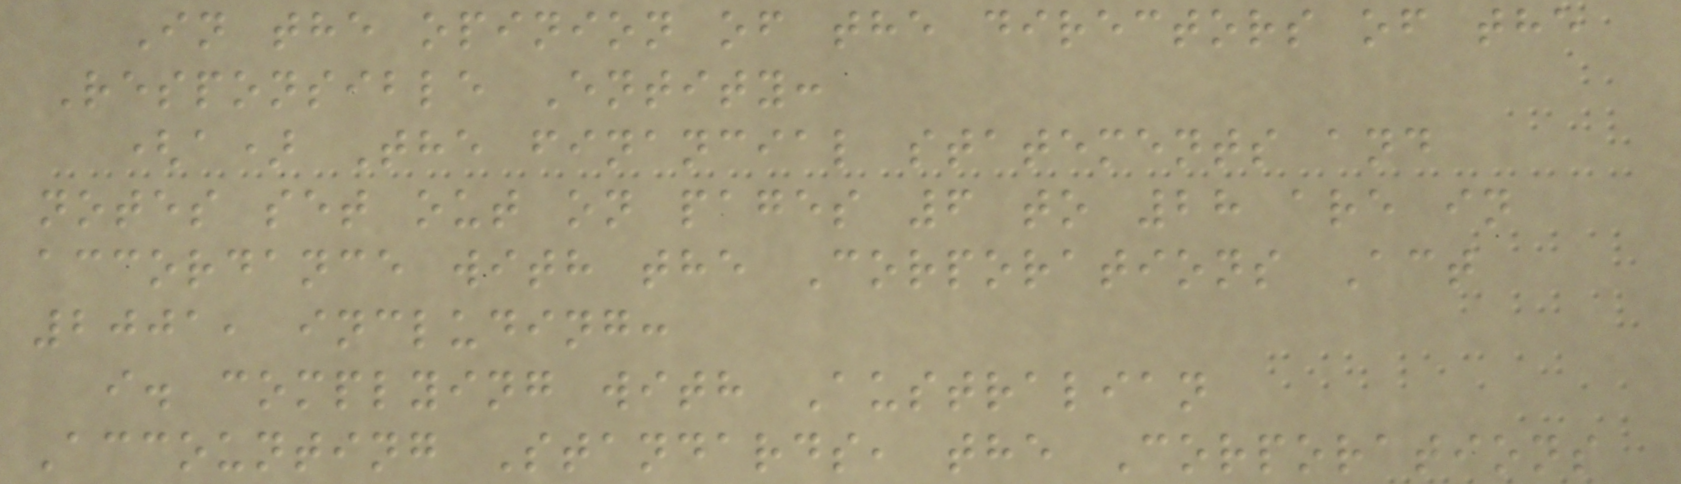In the opinion of the directors of the
Responsible Entity:
(a) The financial statements and
notes set out on pages 6 to 28 are in
accordance with the Corporations Act
2001, including:
i. complying with Australian
Accounting Standards, the Corporations
